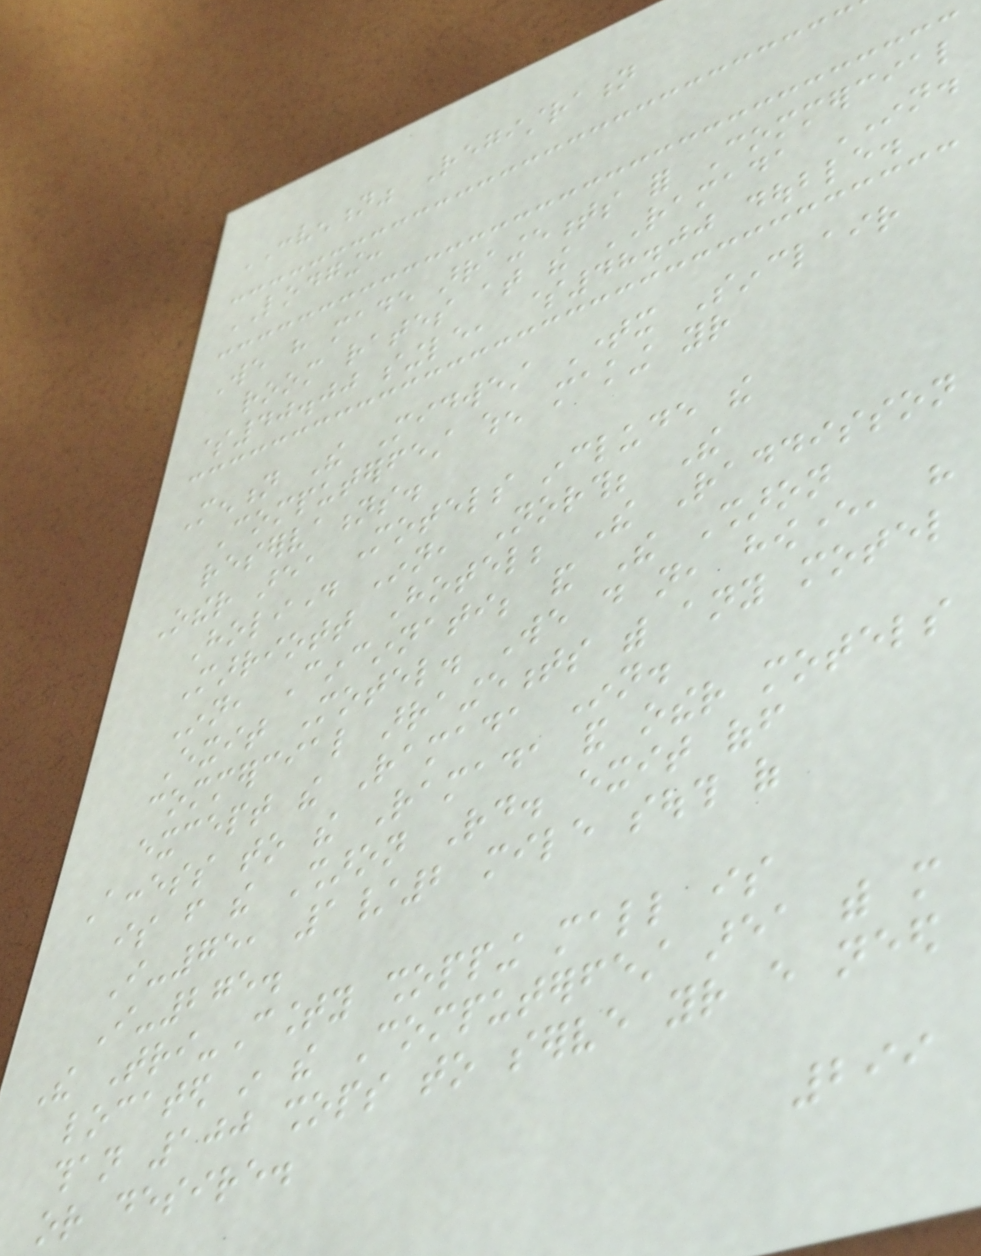CONVENTION" Registration
LODGING:
We have made arraingements for Commercial
room rates at the RAMADA INN.
$40.00 single, $48.00 double.
Mention The Midwest Timex Sinclair
Computerfest when making your
reservations.
Other area Motels include the
Holiday Inn, North; The
Marriott Hotel; The Raddisson
Inn, Cincinnati; and The Sharon
Exit Motel. We do not, however, have
commercial arraingements with any motel
except the Ramada Inn.
Access to the Ramada and other motels
is from the Sharon Rd. exit off
I-75, 1/2 mile south of
I-275.
The Tri-County shopping mall is
located in the Computerfest area with more
than 100 shops to serve your every need
or desire.
299
